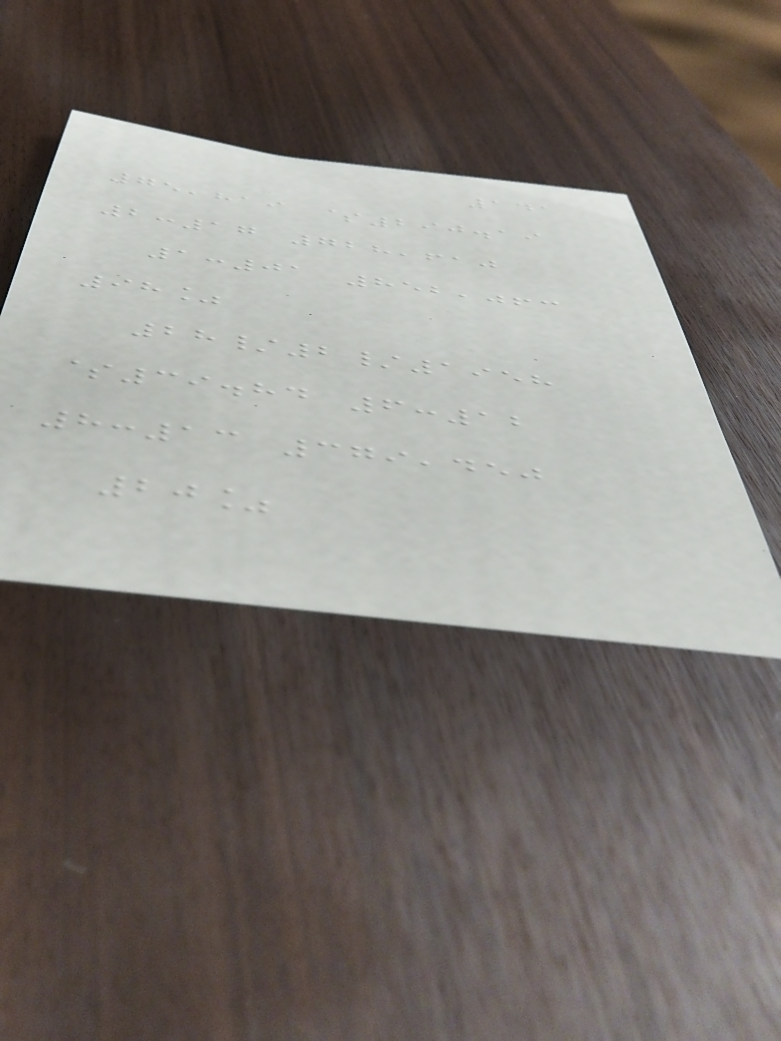141
75,819 $290.19
2:17 728,610
1:01 852,063
98%
28/2/1958
$39.84 6:12
8:13 379,450
20%
